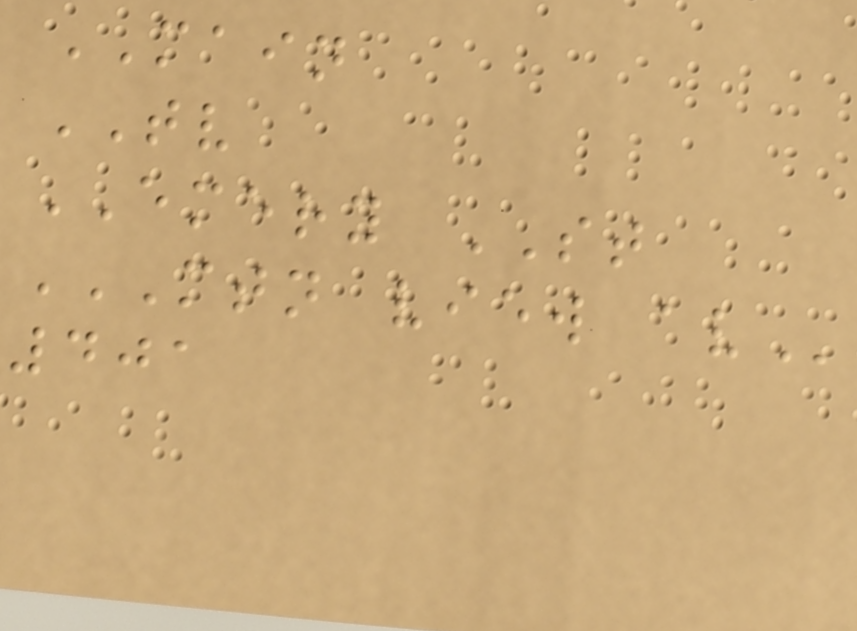MAIN
TV
EMERY ST
MTN VIEW AV
401
